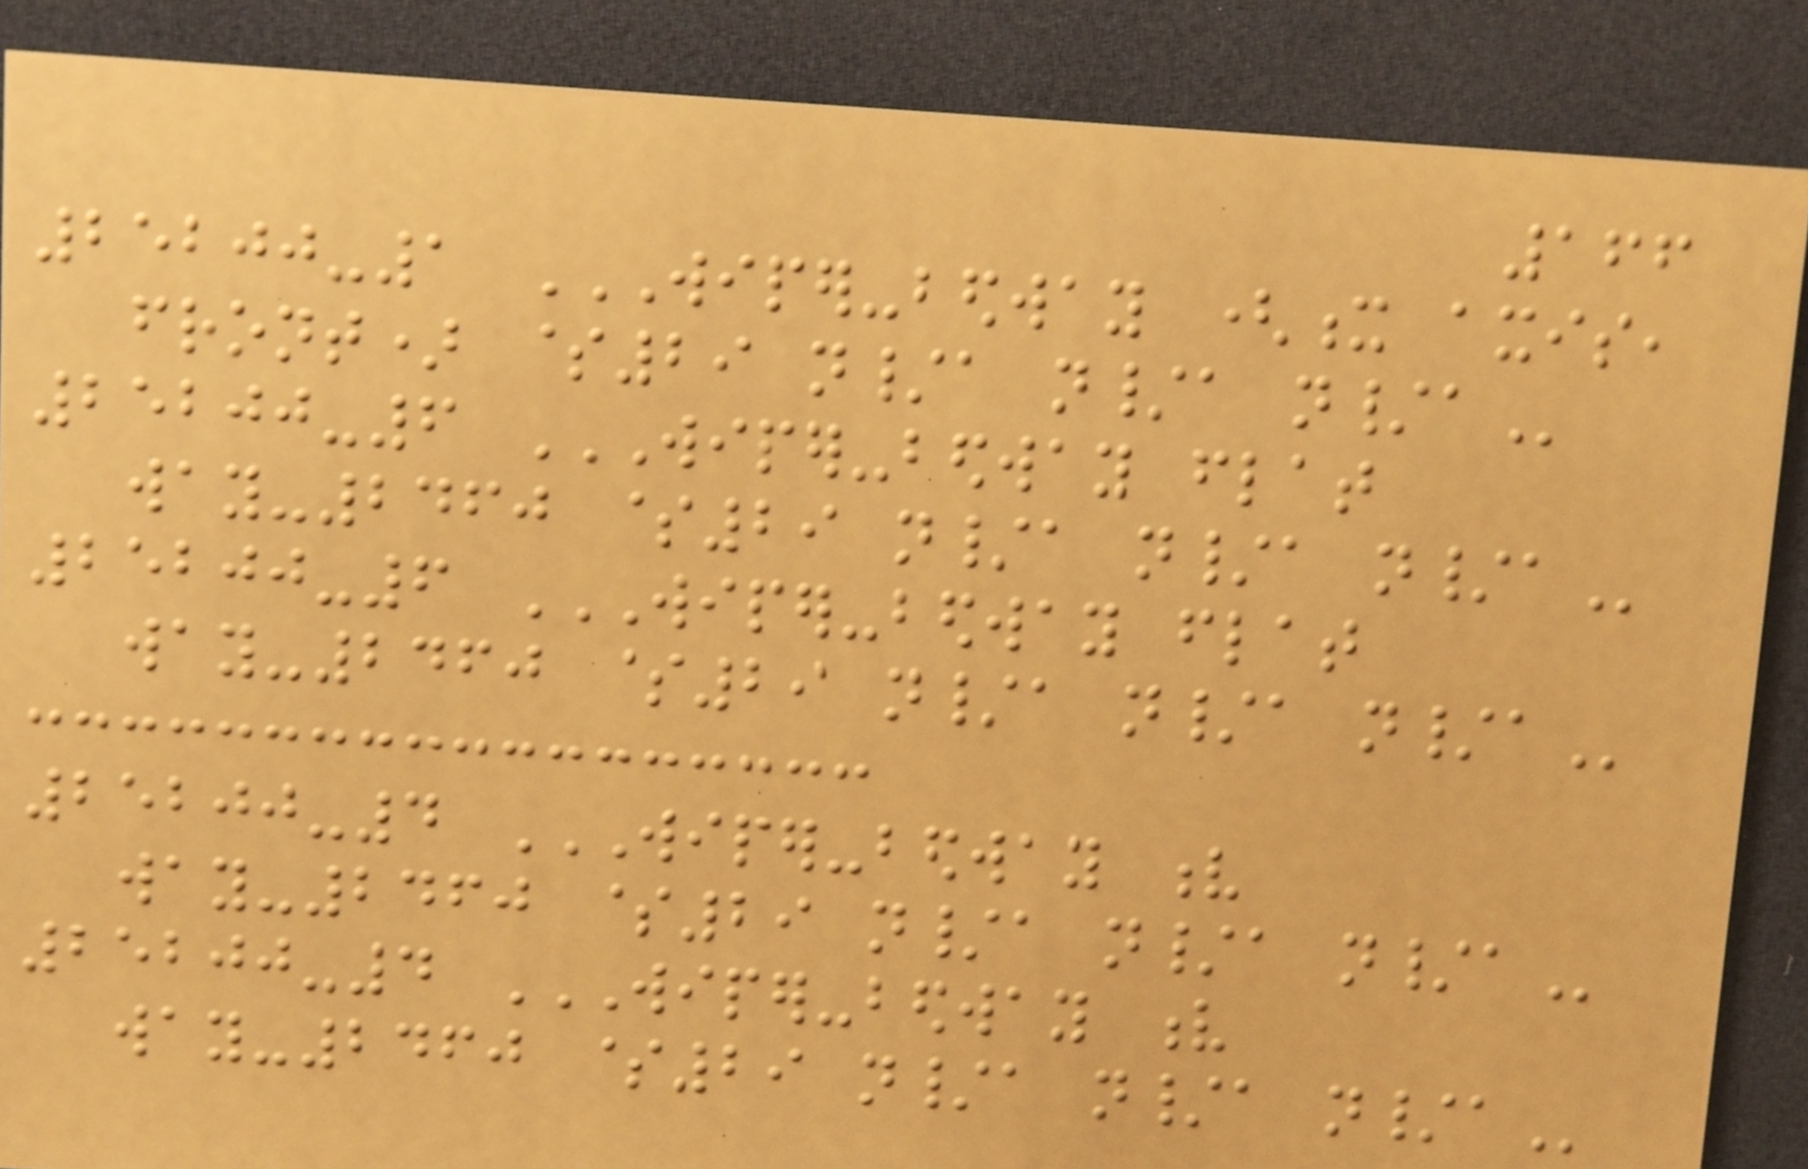166
25200-1 WIPER-BEDWAY (X AXIS,
FRONT) $29 N/A N/A N/A
25200-6 WIPER-BEDWAY FLAT
WAY-2460 $29 N/A N/A N/A
25200-6 WIPER-BEDWAY FLAT
WAY-2460 $29 N/A N/A N/A
25200-4 WIPER-BEDWAY V
WAY-2460 $29 N/A N/A N/A
25200-4 WIPER-BEDWAY V
WAY-2460 $29 N/A N/A N/A
